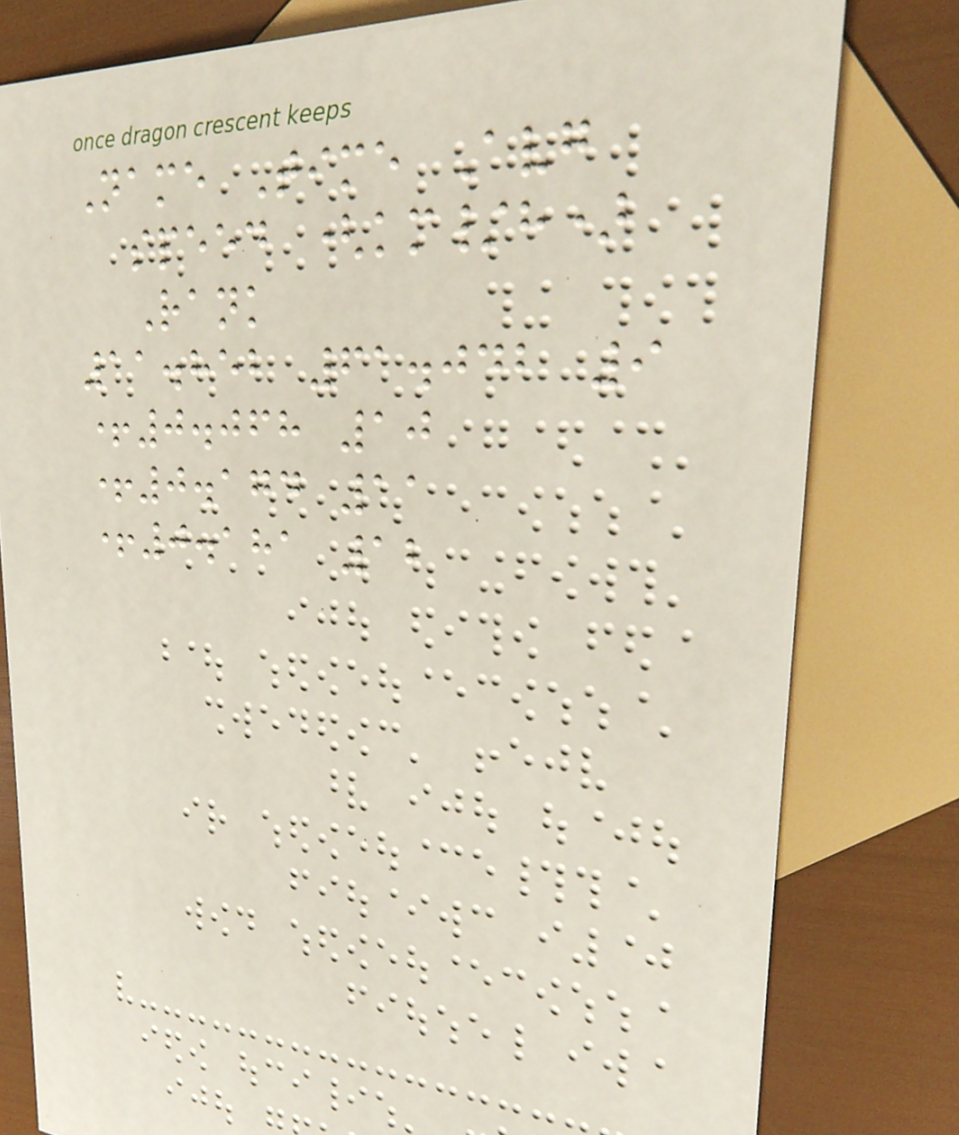Name Time Avg
speed (km/h)
Rank
11.852 61.042 9
+0.068 10
+0.174 11
+0.181 12
